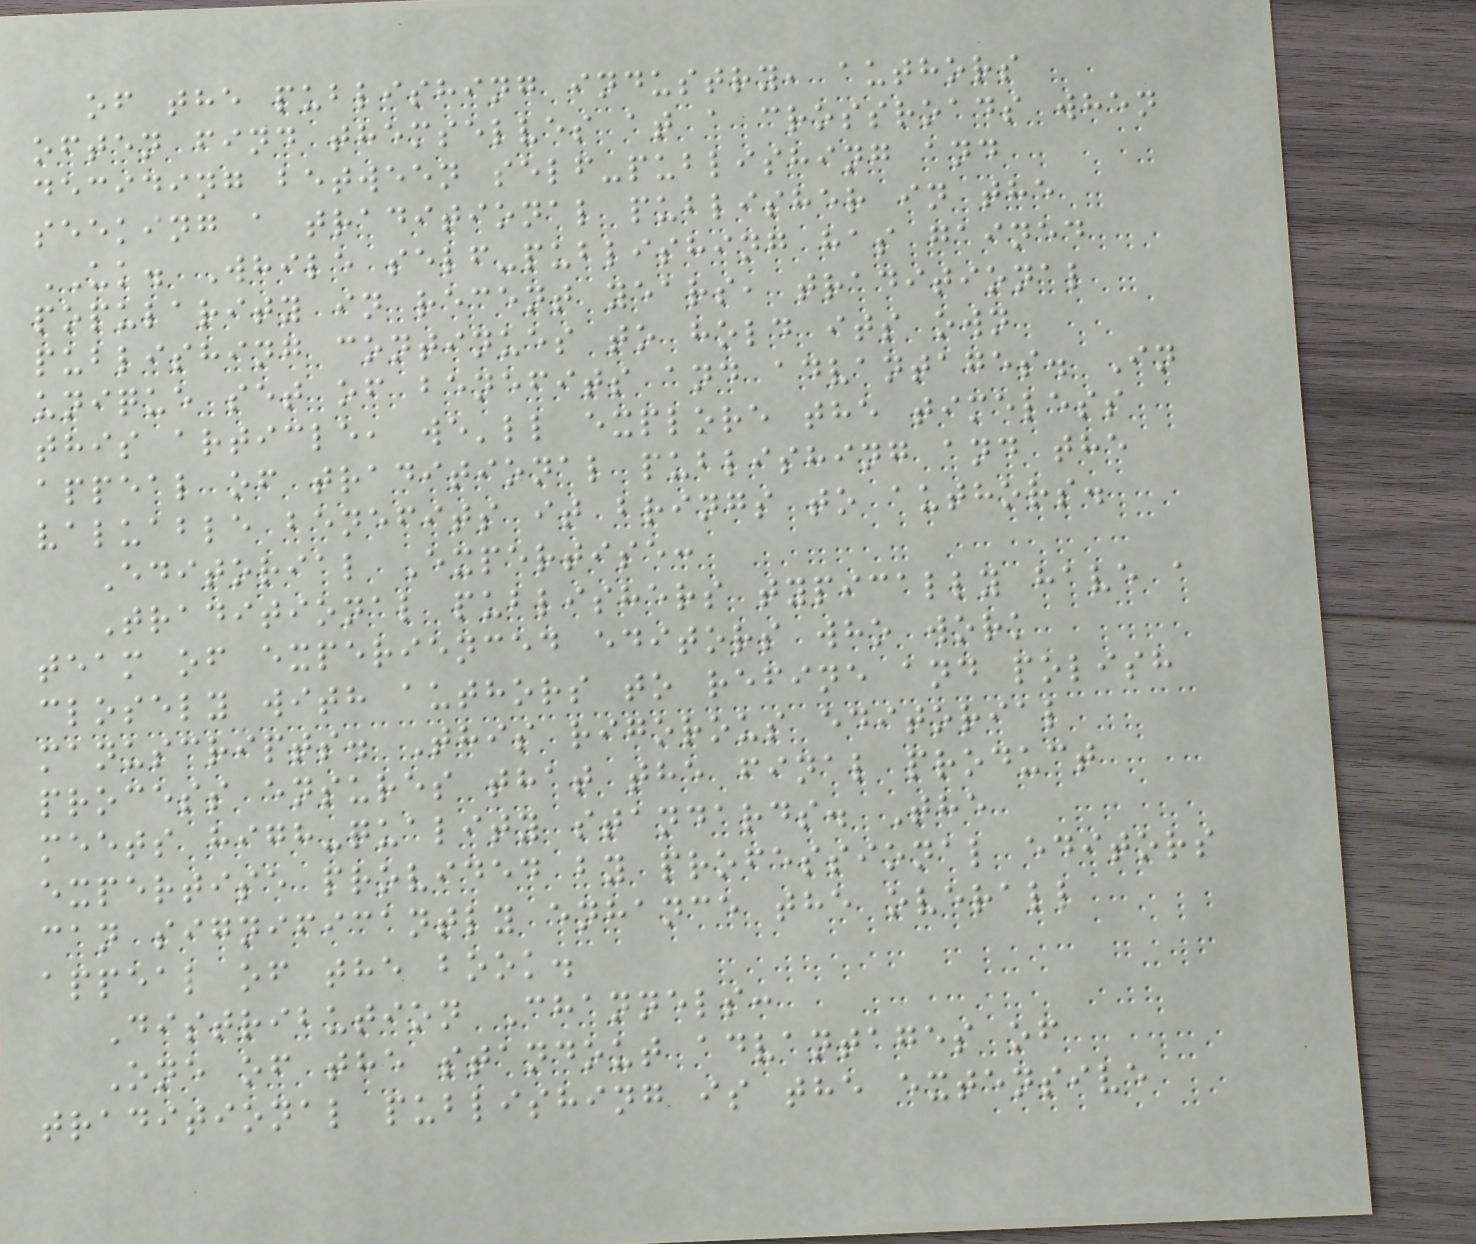of the publishing industry, authors
often find themselves at a crossroads when
deciding between self-publishing and
seeking a traditional publisher in the
UK. While self-publishing has gained
popularity in recent years, traditional
publishing continues to hold its own
unique set of benefits and advantages. In
this article, we'll explore the timeless
appeal of traditional publishing and the
valuable benefits it brings to authors.
Editorial Expertise:
Traditional publishers typically have a
team of experienced editors who work
closely with authors to refine and polish
manuscripts. This rigorous editorial
process ensures that the final product
meets high-quality standards. The
expertise provided by professional editors
can significantly enhance the overall
appeal of the book.
Distribution Channels:
One of the standout advantages of
traditional publishing is the extensive
